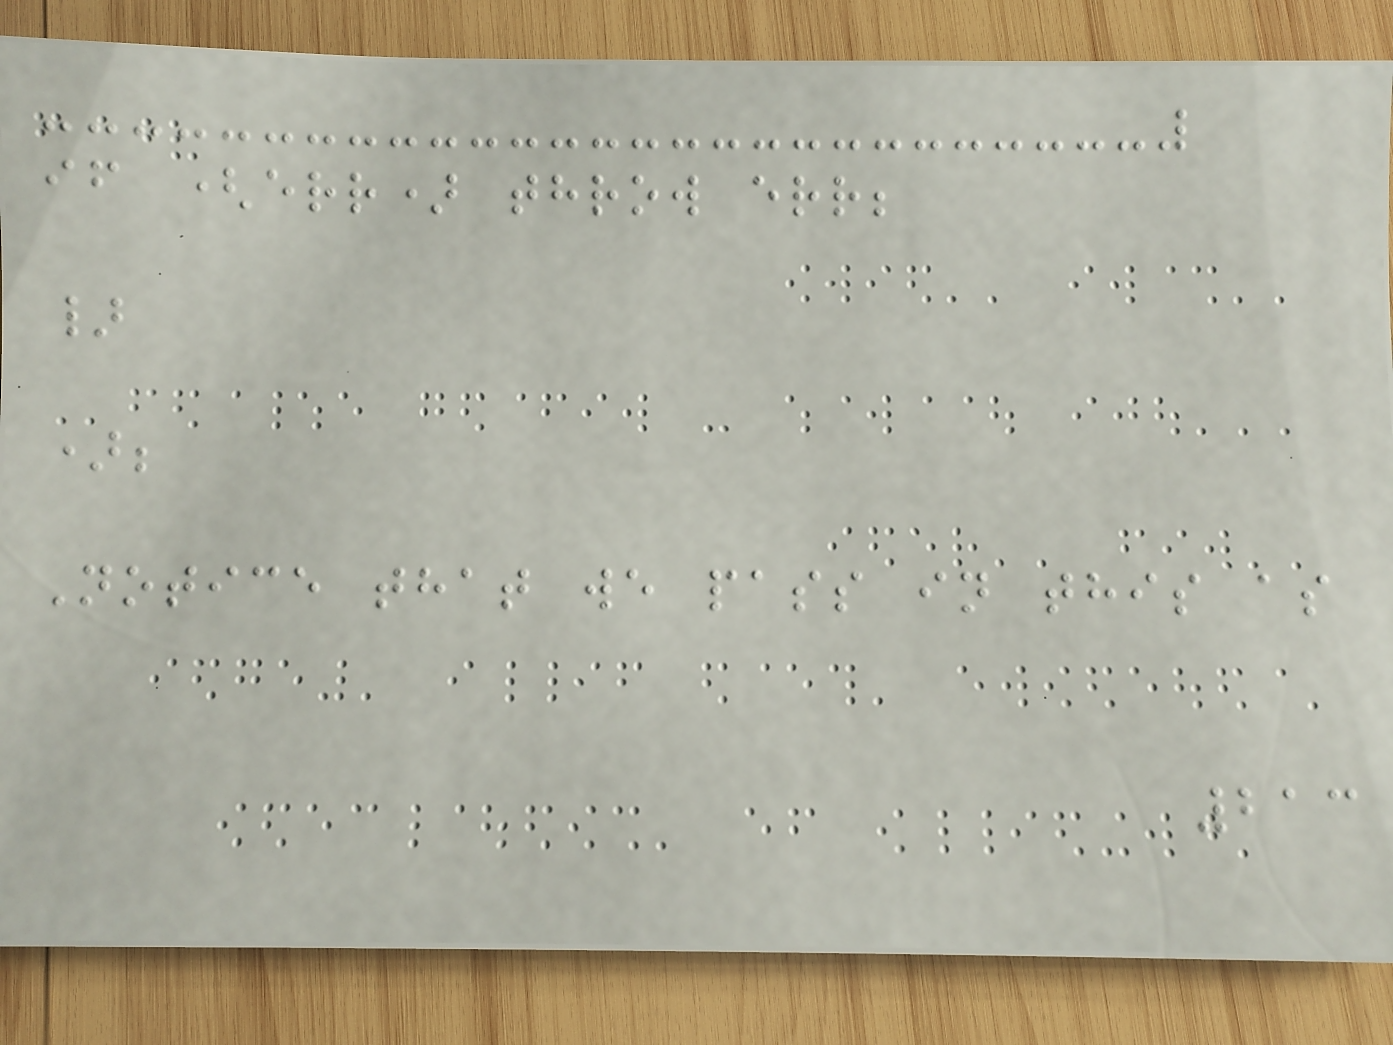if (err) throw err;
}
);
Notice that we pass in this as
213
